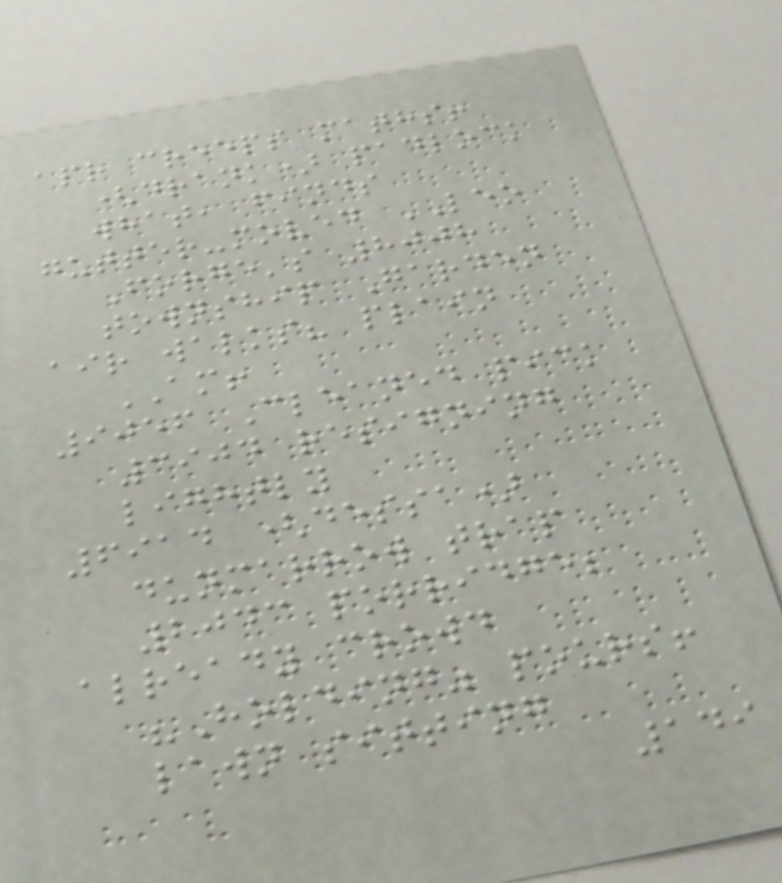apr creeps maths!
(drank) padlock
what, finds
gutter-moved LEO
Forge's 8008
township Garden
air walks? plain
AM!
9056 Cleaned pick
3904 resigning
lightly
6914 (dessa)
dunmarrow trap
2043 porridge;
already crowd
"Holding" pours!
lawn sitting
149
